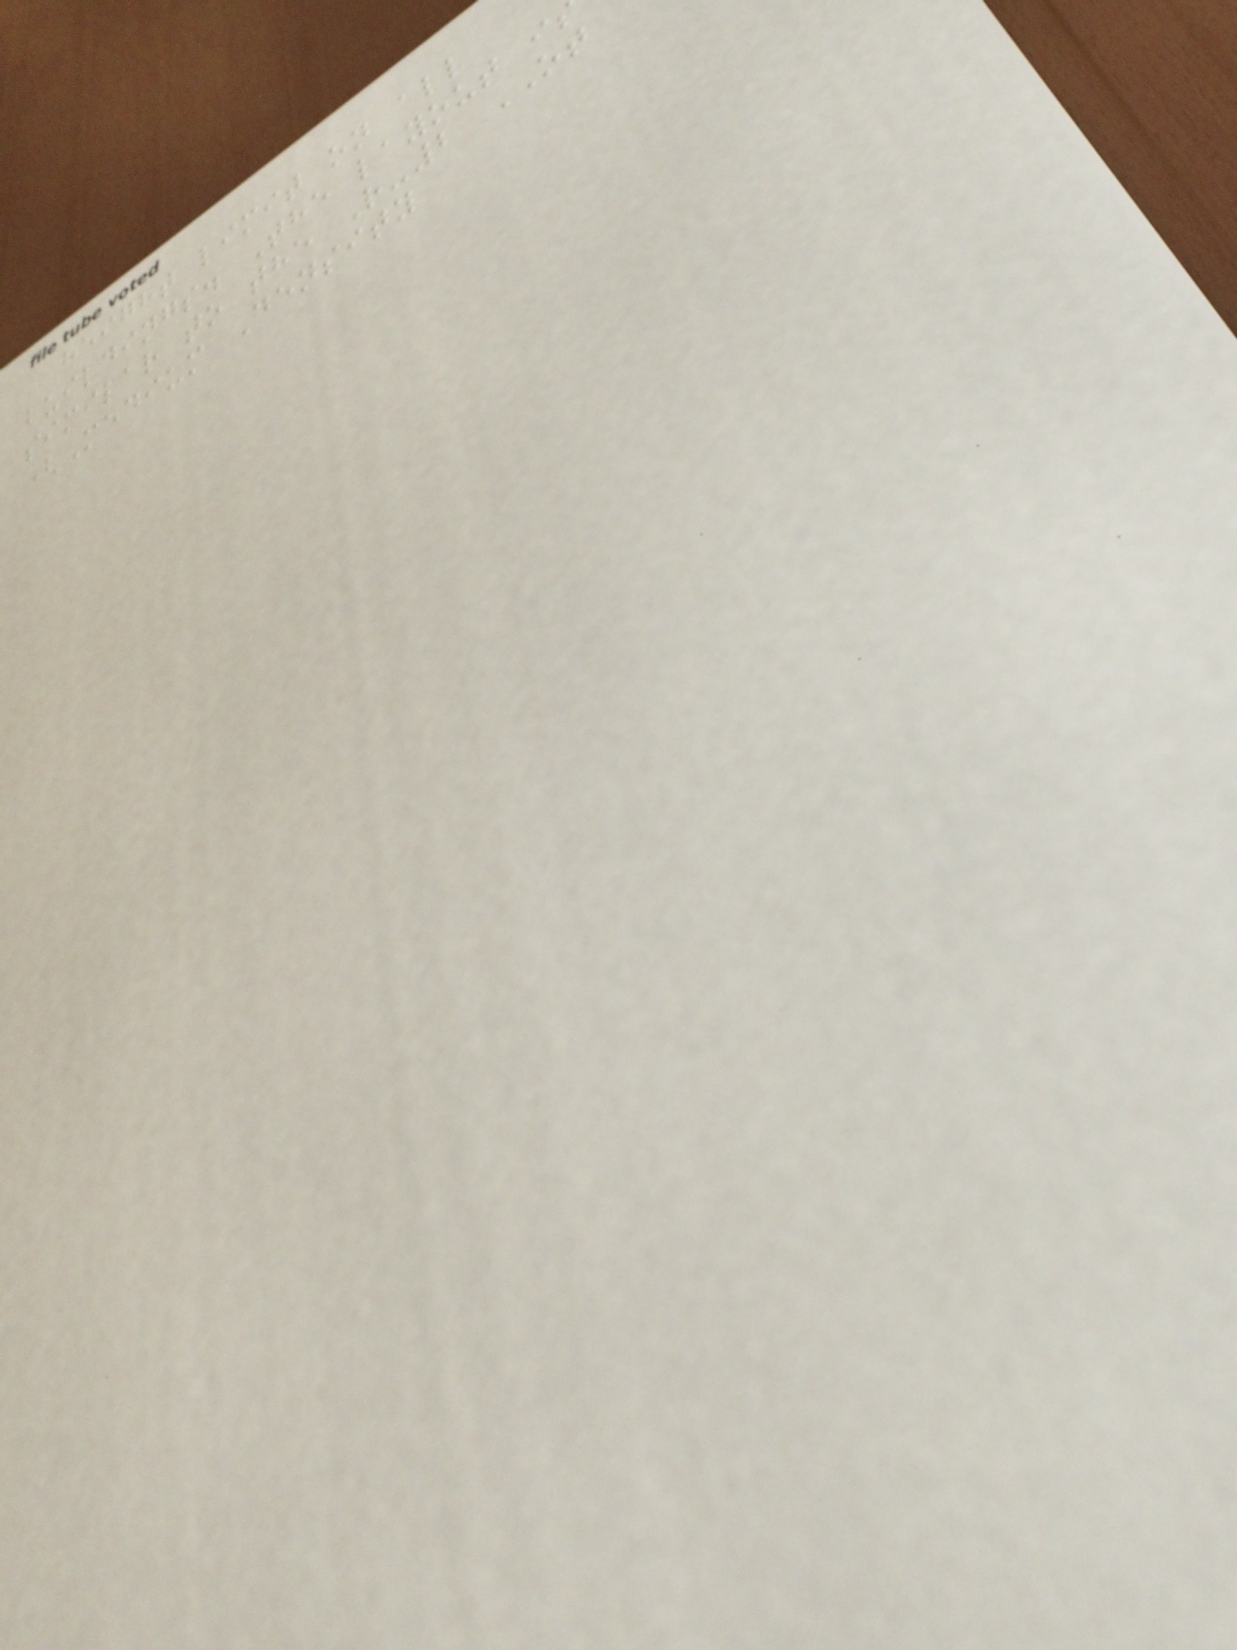height limit on all
buildings. The layout i
similar to the R-2 OT
(Medium Density
